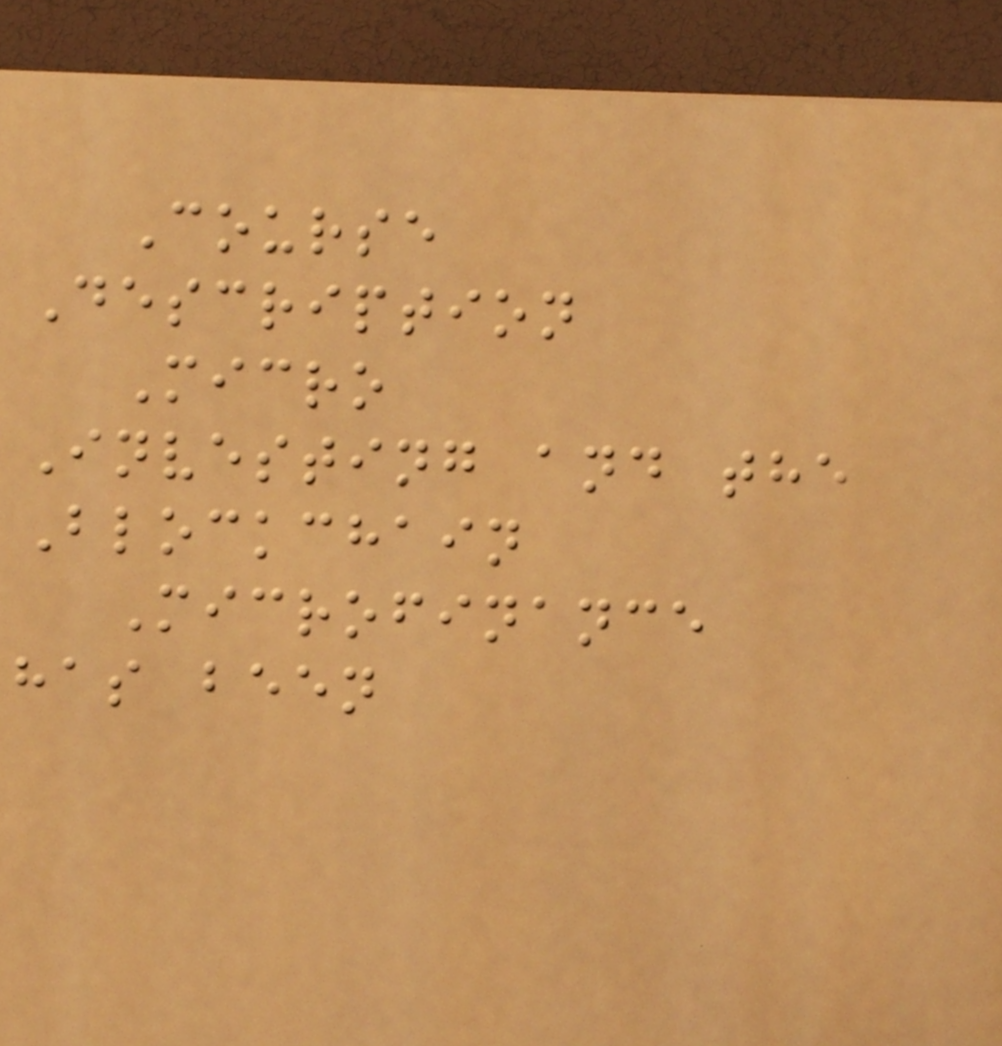Course
Description
Micro
Investing and the
Blockchain
Microfinance
has been
